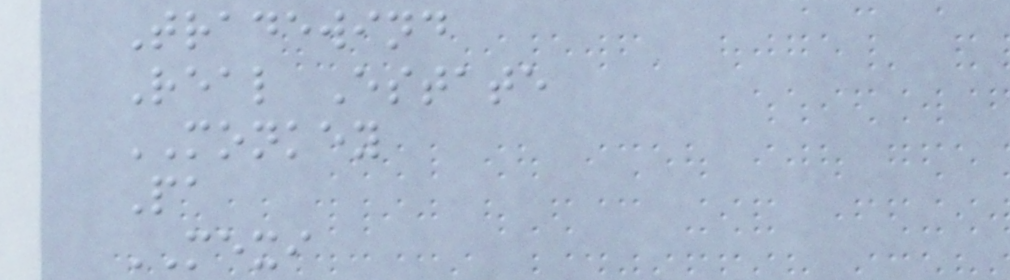Tradewind
Real Estate
MONKEY
Pa
MEXI
